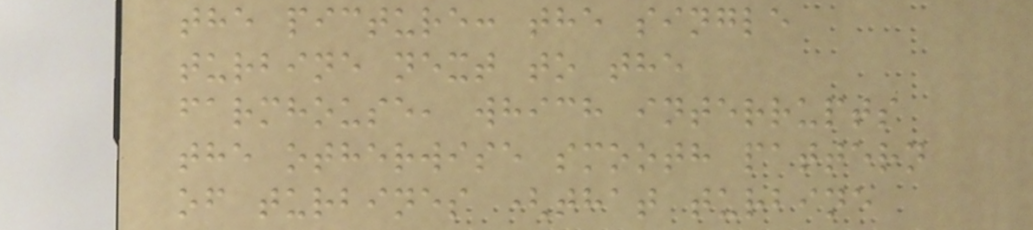the picture: the single
turbine next to the
farmhouse, which interrupts
the otherwise smooth pattern
of turbines (that turbine
